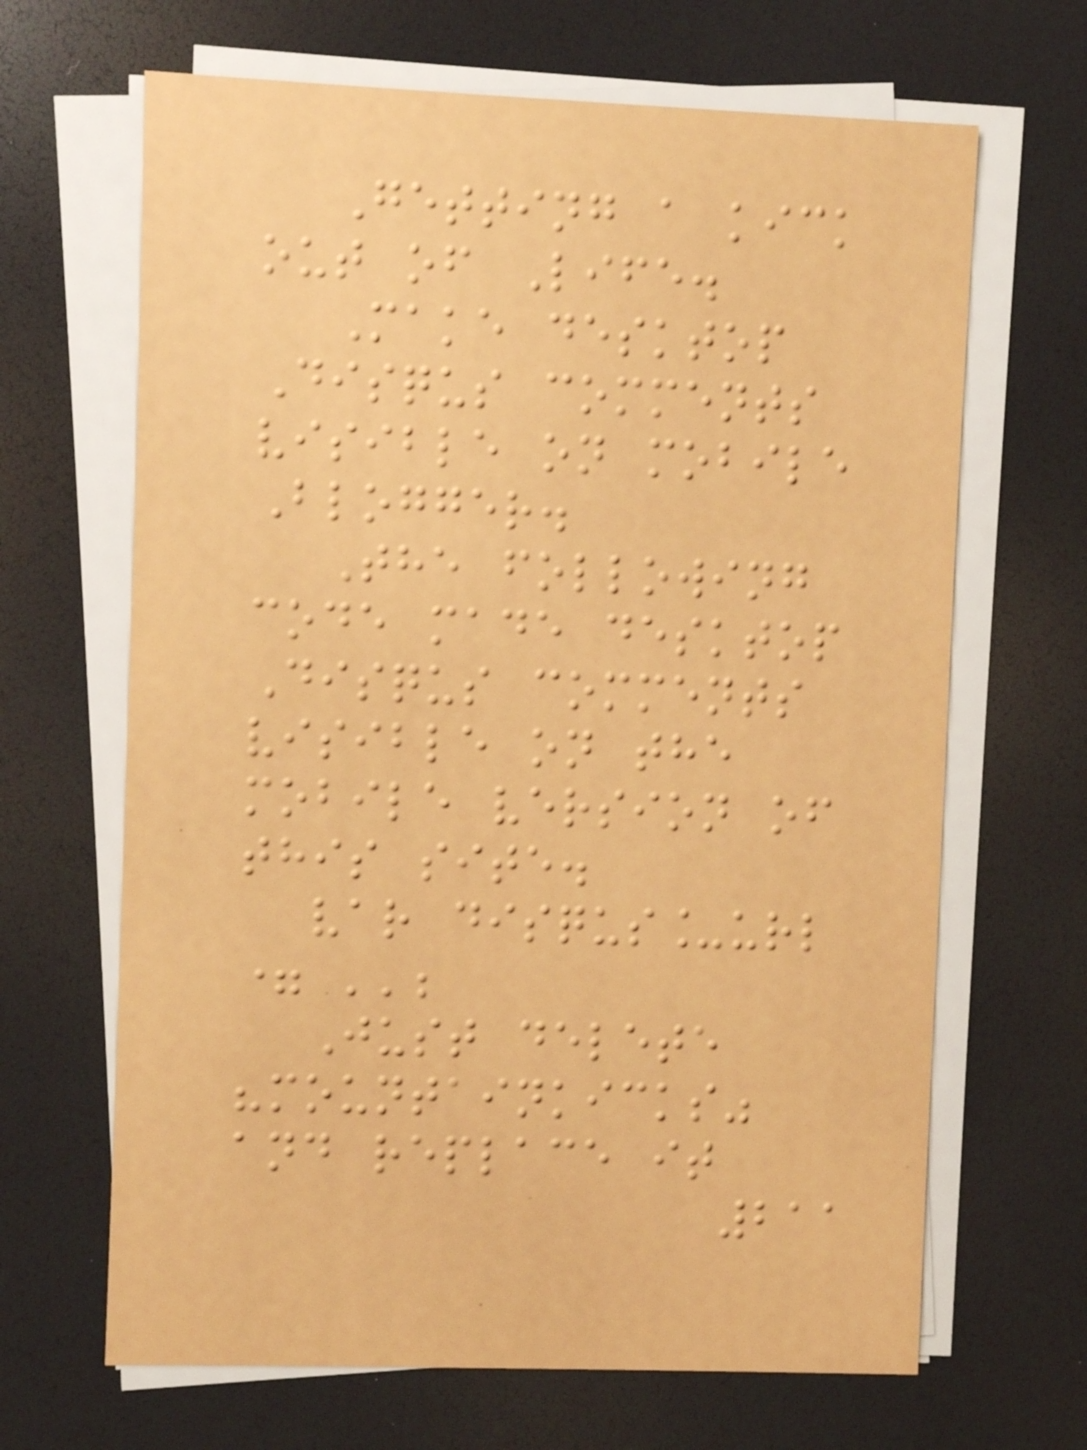Getting a kick
out of Life.
Make desktop
Disqus comments
visible on mobile
Blogger.
The following
code made desktop
Disqus comments
visible on the
mobile version of
this site.
var disqus_url
= '';
Just delete
"mountainkicks"
and replace it
211
